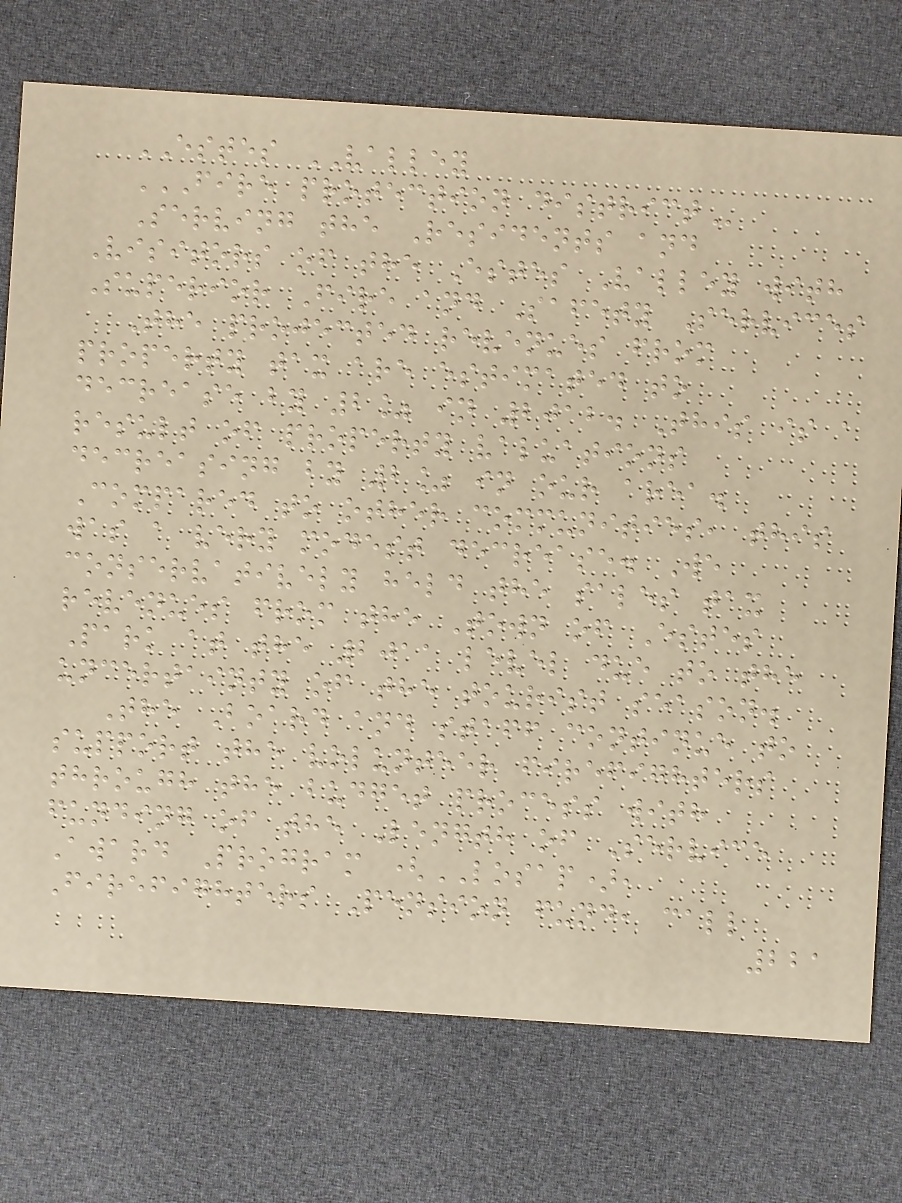ESTES VALLEY
FIRE PROTECTION DISTRICT
Serving the Residents and
Visitors of the Estes Valley with
Superior Fire and Safety Services
The projected revenues from
property tax are estimated to
decrease by 2% in 2012. This is a
result of property valuations
decreasing by 2% in our area.
Compared to other communities, this
was a very modest decrease. We
conservatively held the sales tax
revenues from the Town of Estes
Park at the 2011 level due to the
uncertainty of the tourist season.
The Board and staff continue to
support the volunteer firefighters
through the budget process with
funding of the Length of Service
Award Program (LOSAP),
Firefighters Pension fund, call
221
